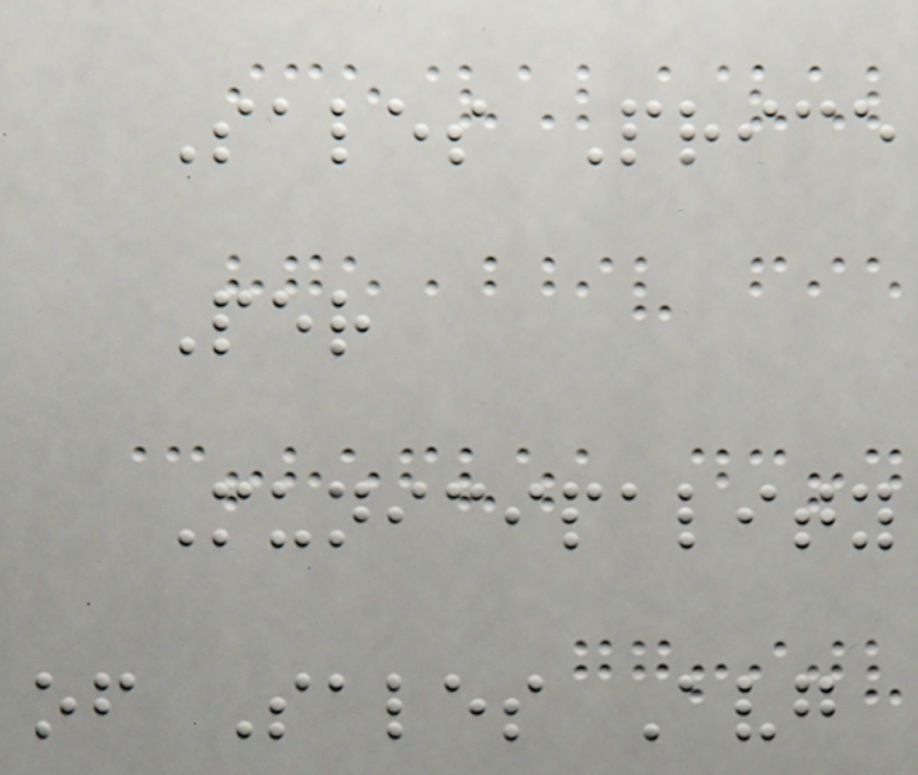Sales Price
Per
Municipality
of Sales Avg
